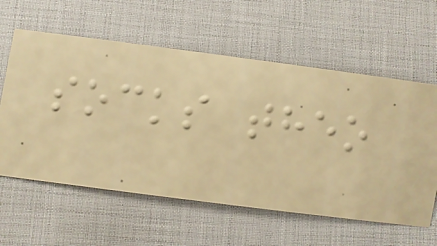socks theo
